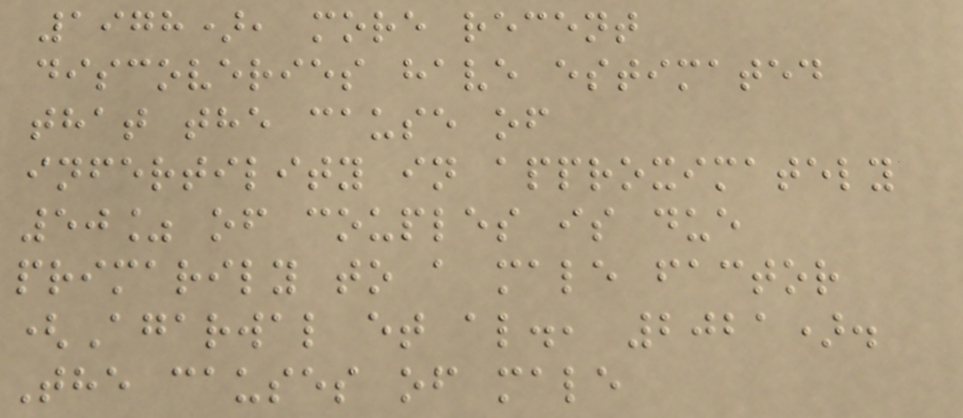1978), more recent
discoveries have estimated
that the cause of
infertility in approximately
50% of couples is due
primarily to a male factor
(Agarwal et al., 2021).
The causes of male
